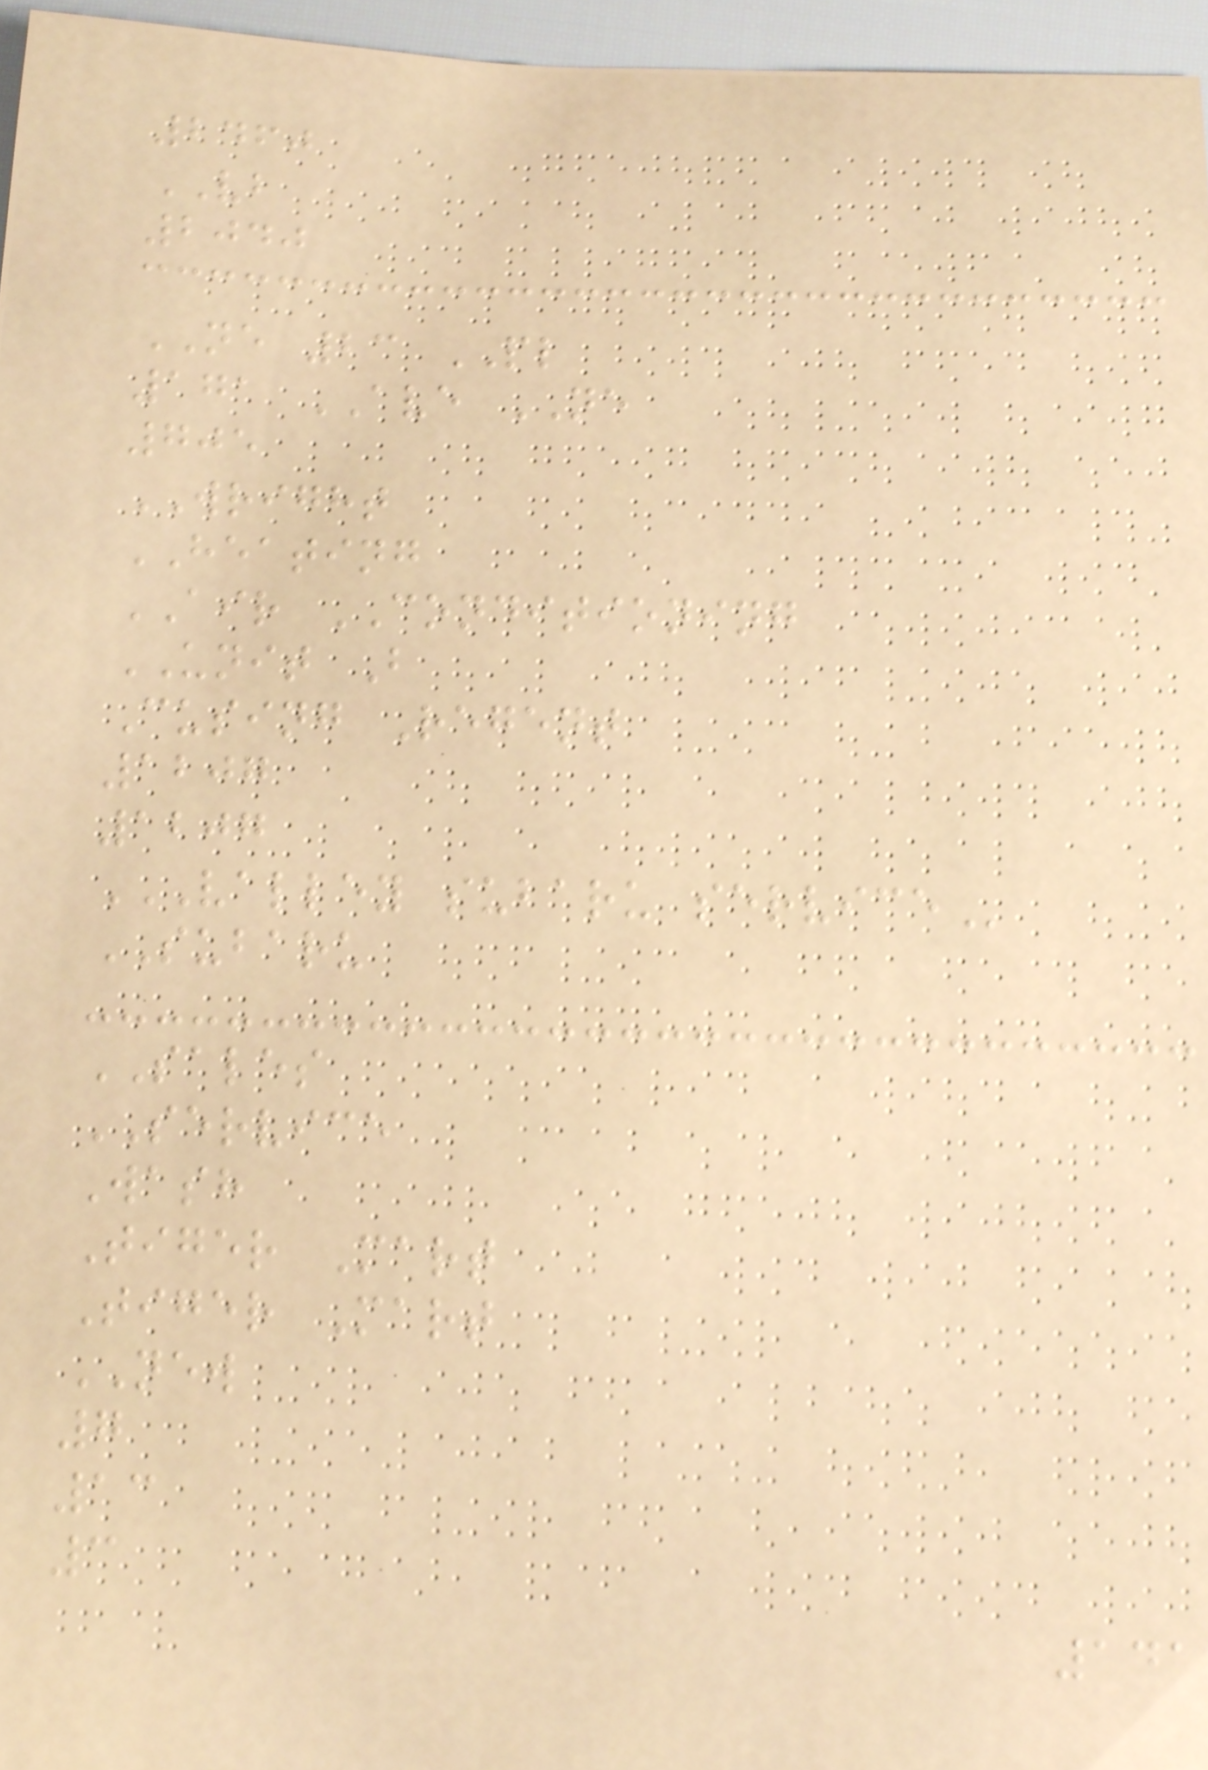2460
VB
2040
NE 23 PL
171 AVE NE
705
WRIGHT
HEATING
AIR CONDITIONING
UNIT B
Cusing Regent
1207
1207
VALLEY SUBARU SERVICE
SUBARU
SALES
SERVICE
Wash
Tiger Mart
Tiger Mart
NEW
7
13
3
141
